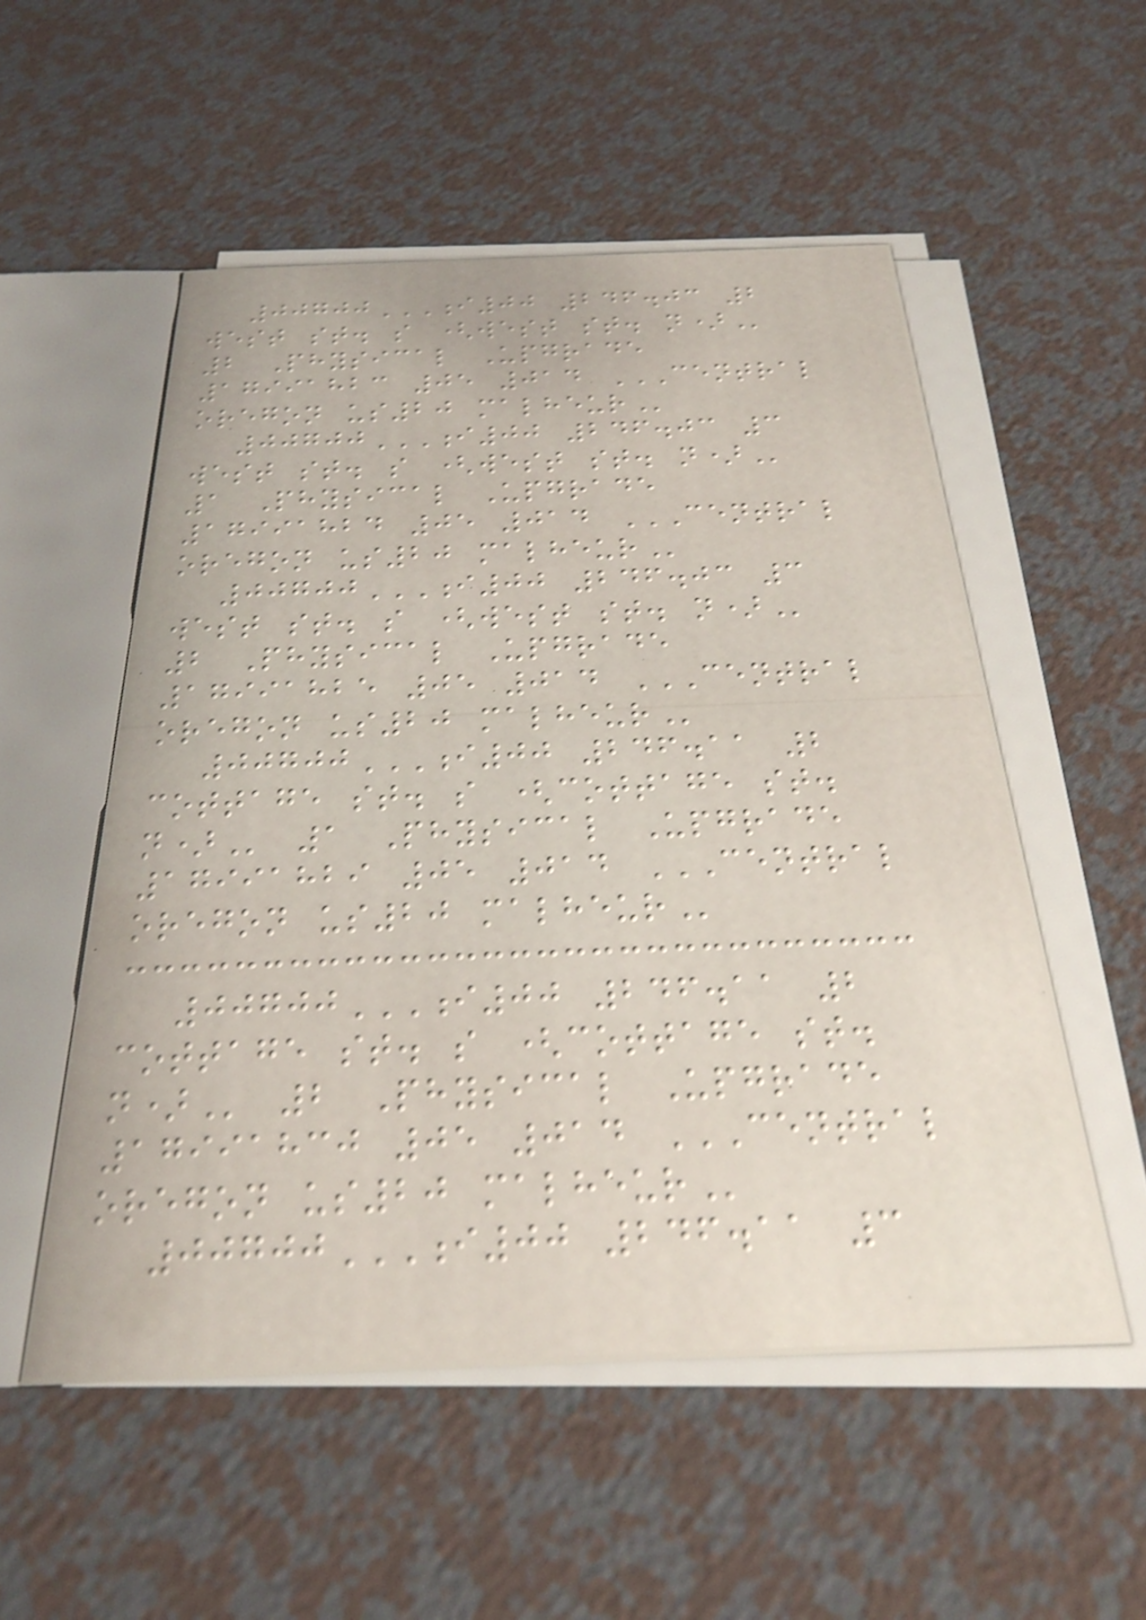00700I00 246.03 2
WEST ST. S (WEST ST. N)
2 Physical Upgrade
17991823 05 014 CENTRAL
OREGON US20 MALHEUR
00700I00 246.03 3
WEST ST. S (WEST ST. N)
1 Physical Upgrade
17991824 05 014 CENTRAL
OREGON US20 MALHEUR
00700I00 246.03 3
WEST ST. S (WEST ST. N)
2 Physical Upgrade
17991825 05 014 CENTRAL
OREGON US20 MALHEUR
00700I00 246.11 2
COTTAGE ST. S (COTTAGE ST.
N) 1 Physical Upgrade
17991829 05 014 CENTRAL
OREGON US20 MALHEUR
00700I00 246.11 2
COTTAGE ST. S (COTTAGE ST.
N) 2 Physical Upgrade
17991830 05 014 CENTRAL
OREGON US20 MALHEUR
00700I00 246.11 3
